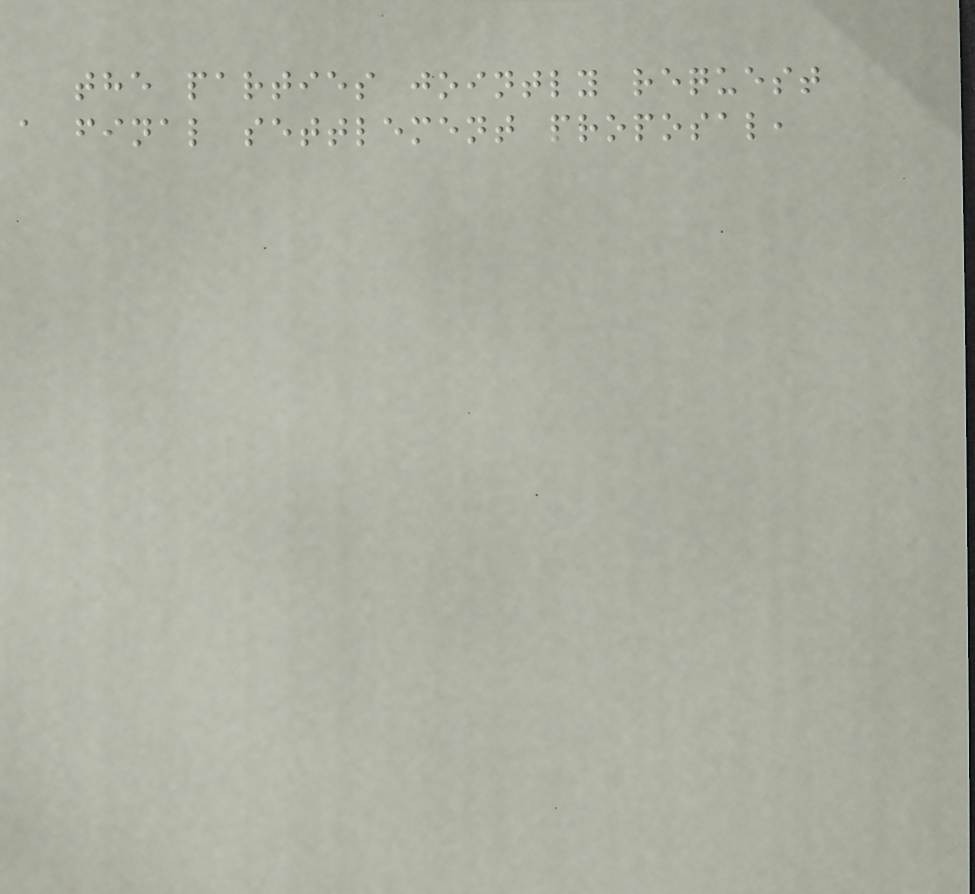the parties jointly request
a final settlement proposal,
